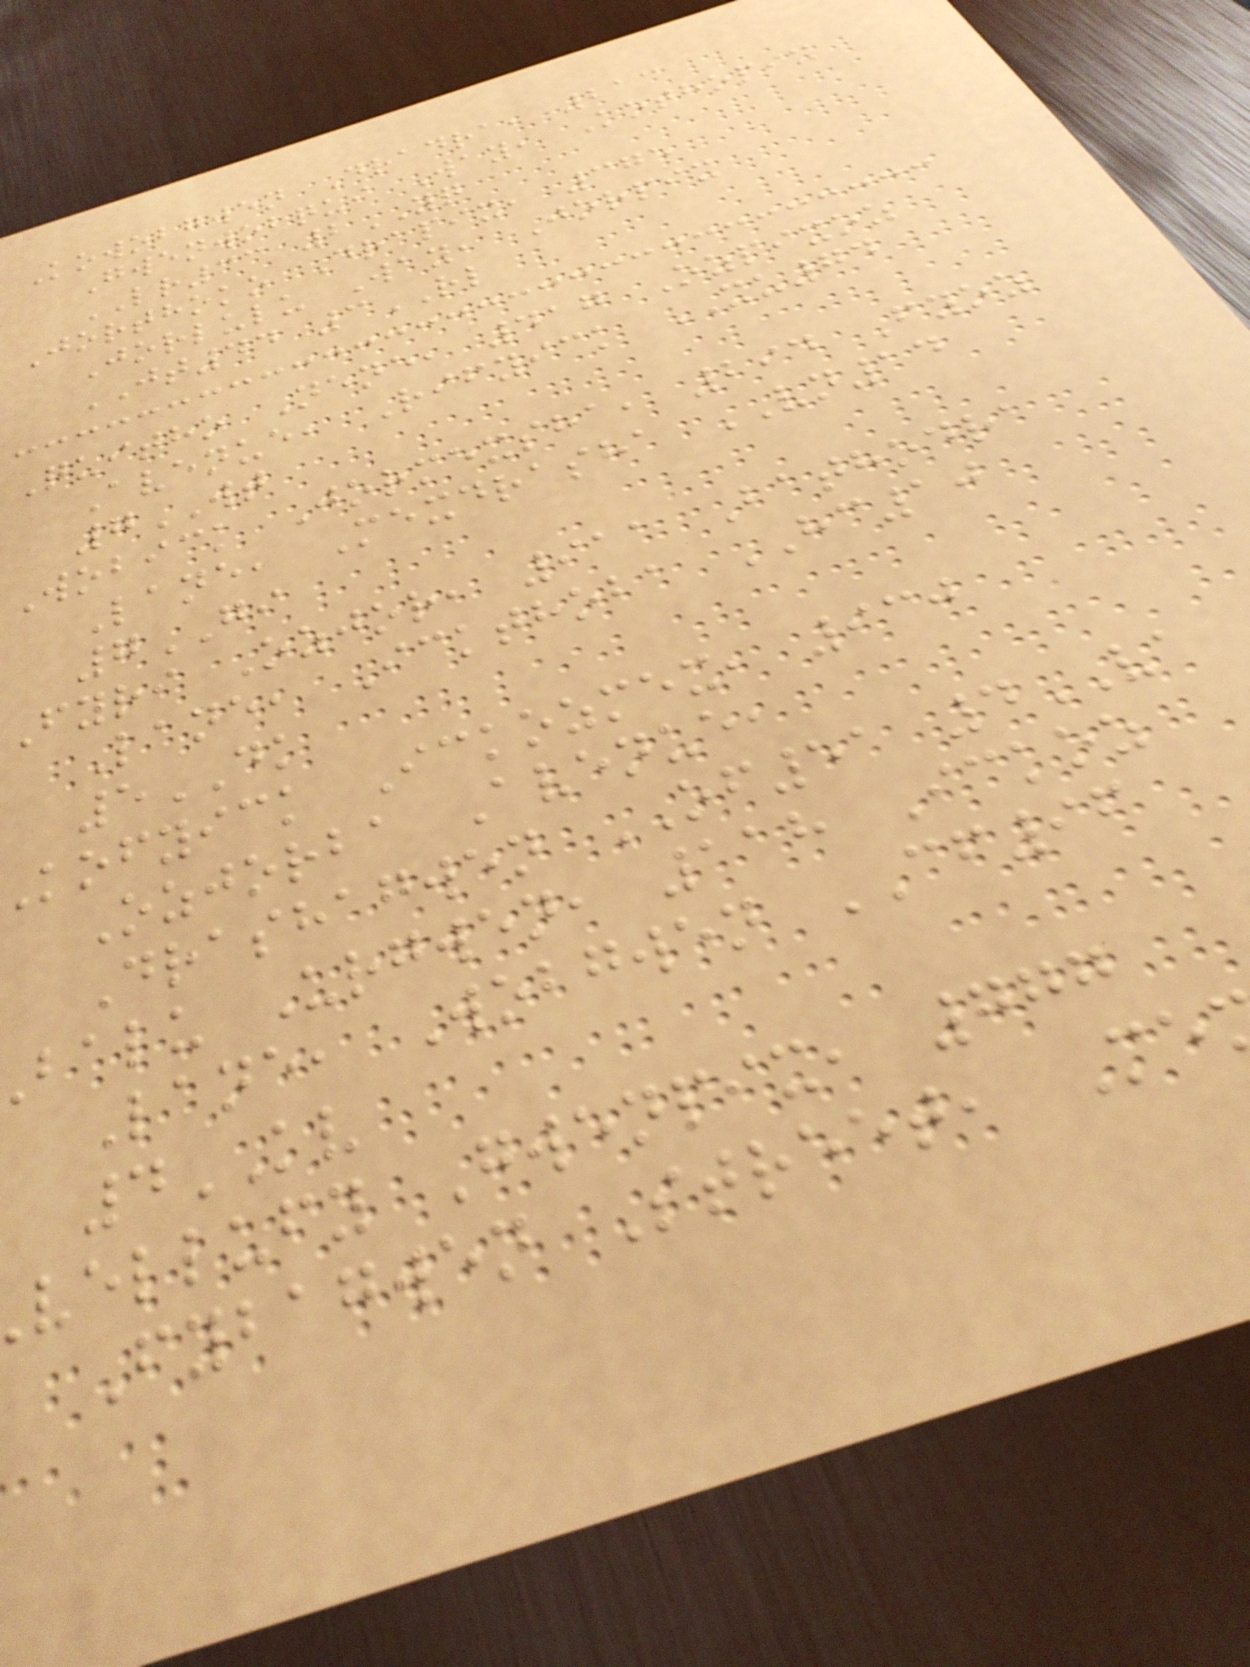Kowobgwen Dradra, 213
Gwenwobqui Way, Kothopix
LR33 2YQ
Jorthoko Drapix, 375
Jorlulu Way, Jorpix
JT44 3RL
Quitho Nene, 417 Ozpixoz
Avenue, Rifyick XU74
7WT
Wobick Jormexsha, 294 Fyoz
Lane, Mexdrasha VN14
7GI
Fyri Ozjor, 911 Bathodra
Lane, Ickthoba HC10
5DK
kofyick Ickozmex, 930
Ozjorba Avenue,
Drashagwen OF51 4VA
balu Urgwen, 118 Ickoz
Lane, Wobgwen CF96
4KV
vellufy Gwenpix, 777
Fybagwen Street, Me
